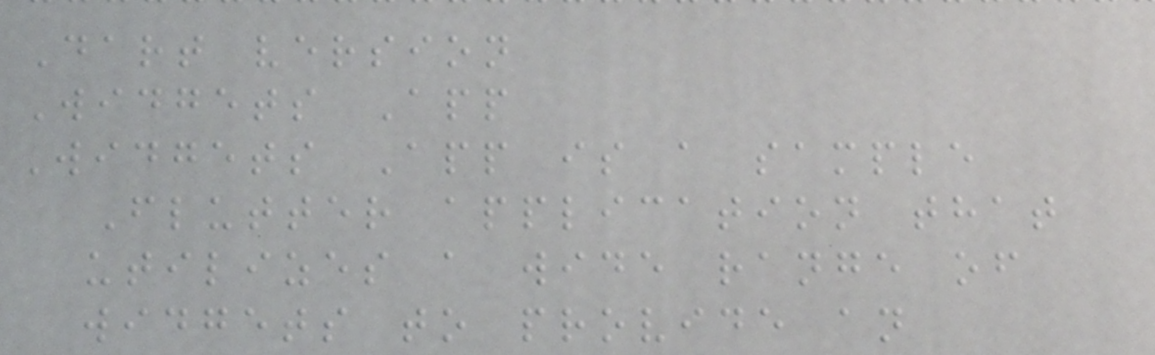Dart version
Widgets App
Widgets App is a sample
Flutter application that
utilizes a wide range of
widgets to provide an
